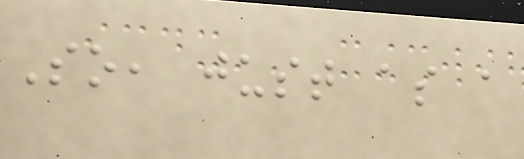So, just as a
